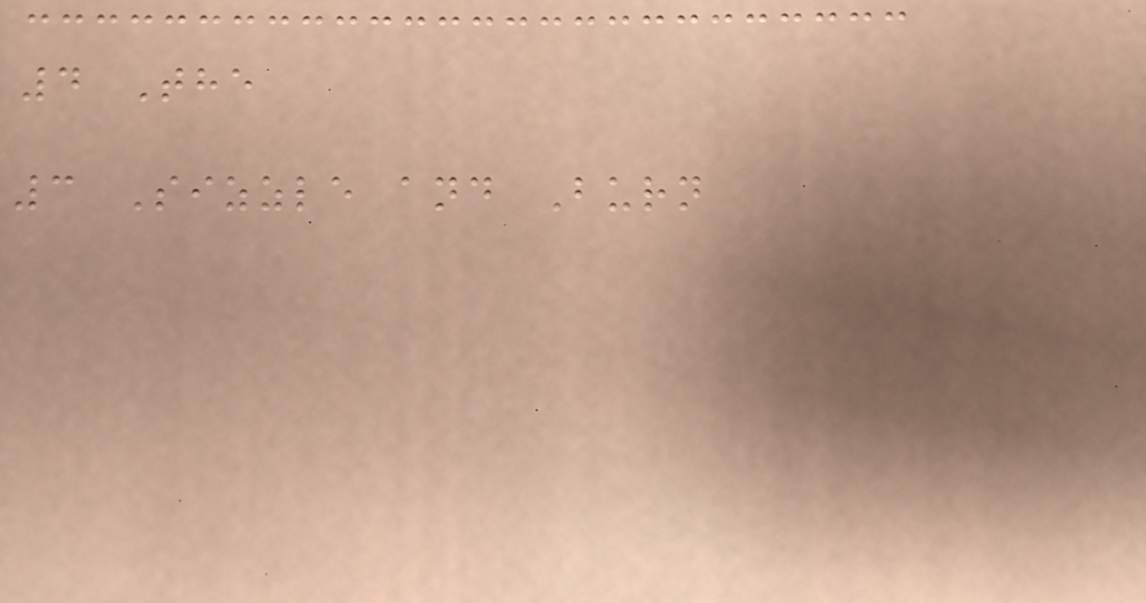4 The
3 Sizzle and Burn
